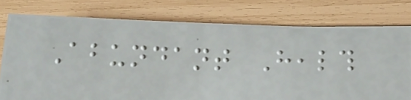Abundant Health
